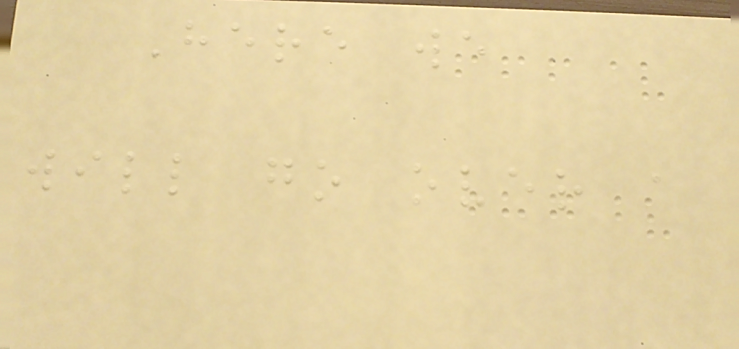Here we
will go over a
